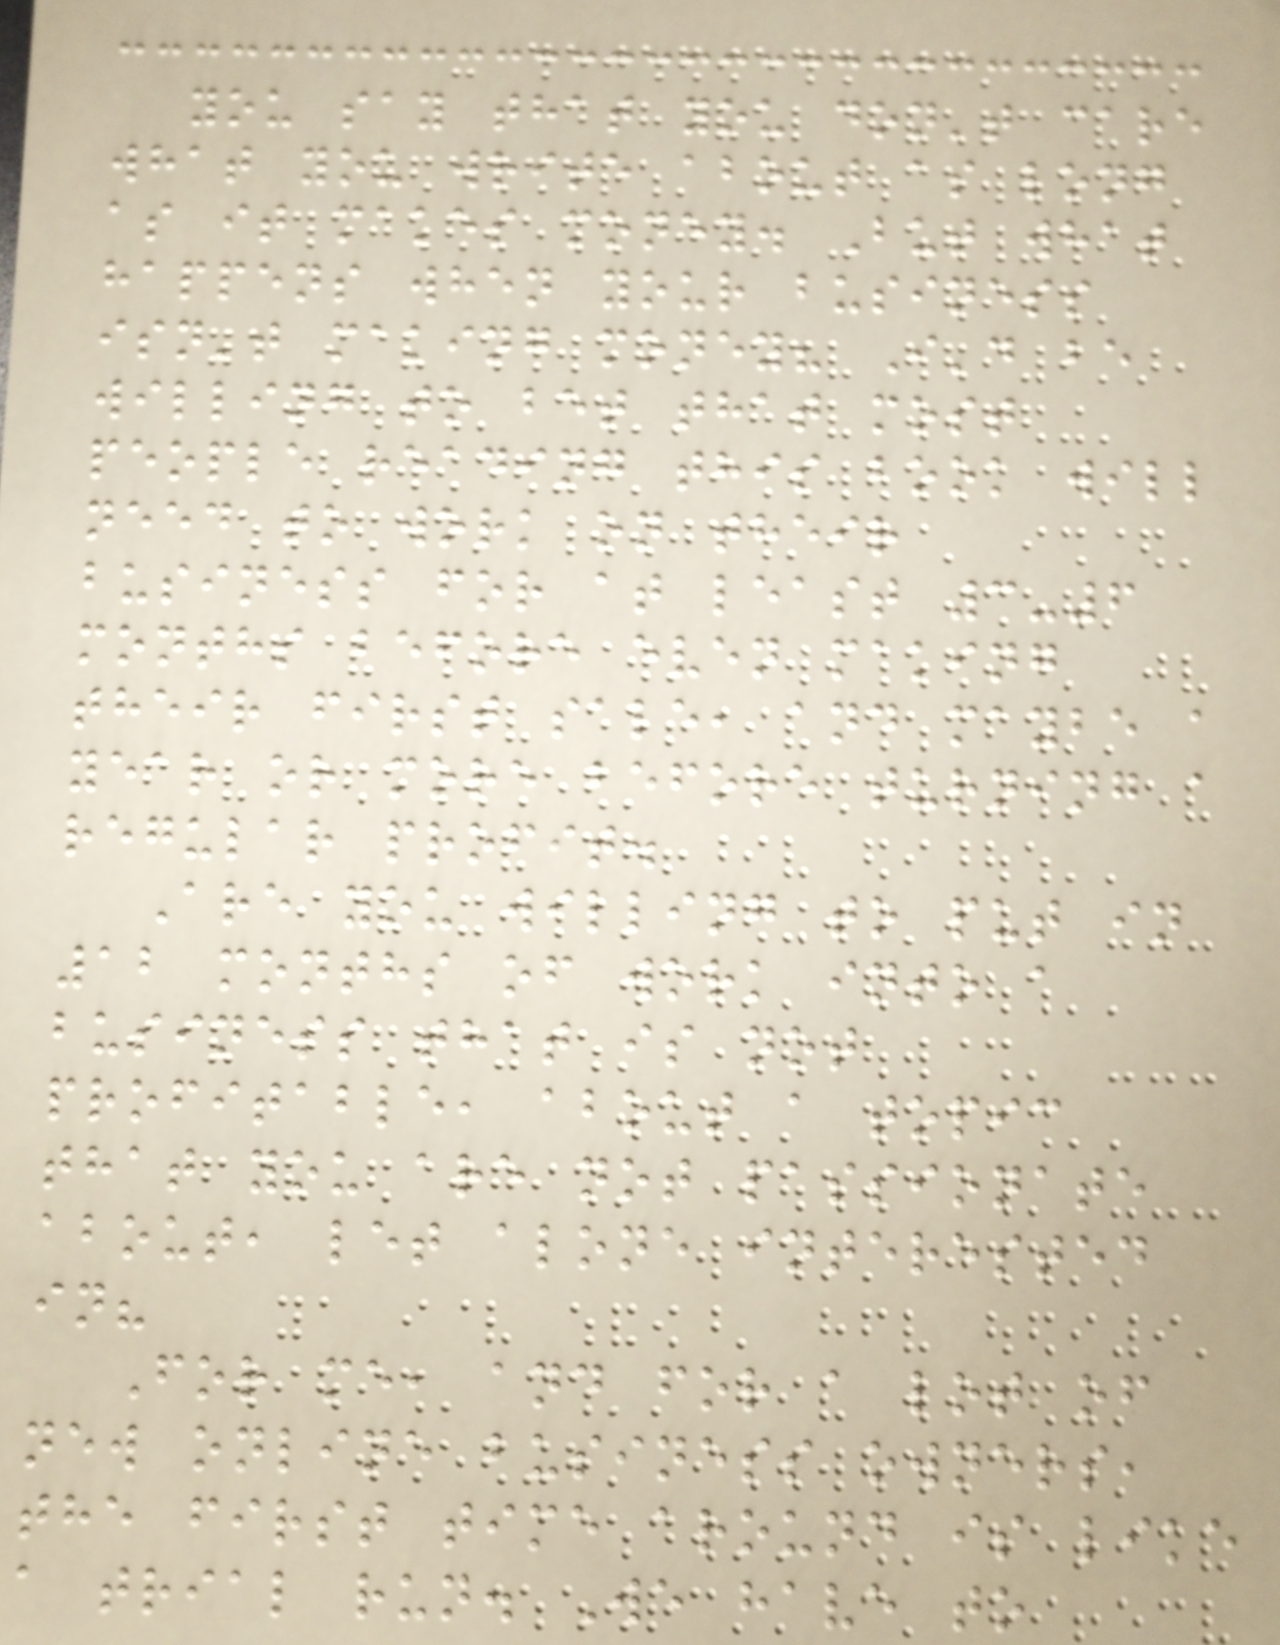you say that you don't care
what you write about as long
as it makes money. But what
happens when your business
isn't making money? I'd be
willing to bet that most
people reading this book will
need to work on their
business for at least 3-6
months before even making
their first sale, and maybe a
year or more before turning a
regular profit.
Are you willing to put in
12 months of work into a
business that is not
profitable, about a topic
that you are not passionate
about, let alone interested
in?
For me, and for a lot of
new online business owners,
the first time around is like
a trial run. We have to
